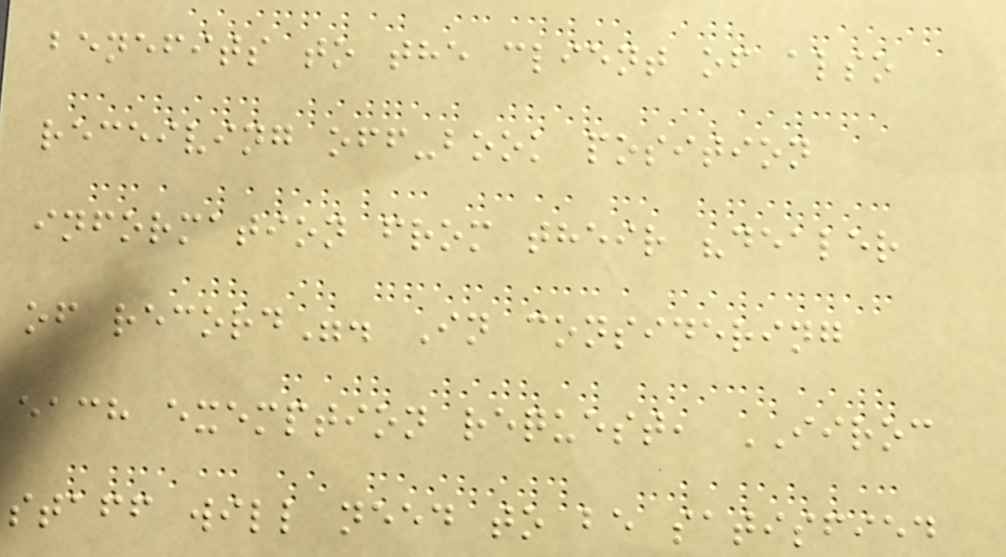benefits to the client of also
receiving off-book position
information from their "dealer
of record". In considering
each exemption request, IIROC
staff will need to be satisfied
